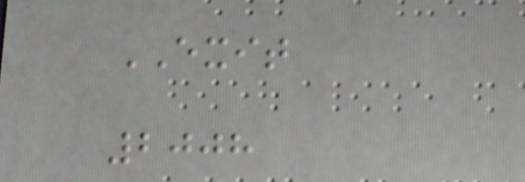EXIT
2008
